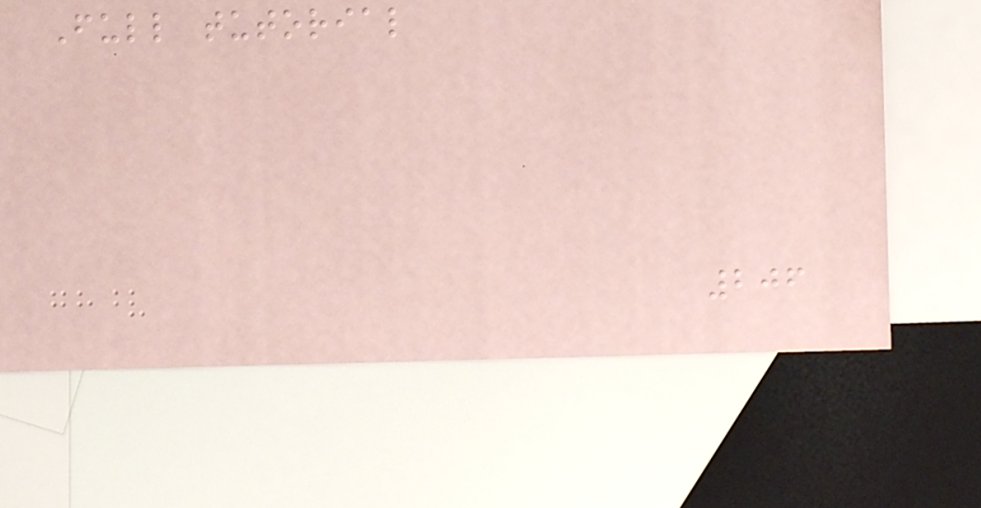Full tutorial
206
